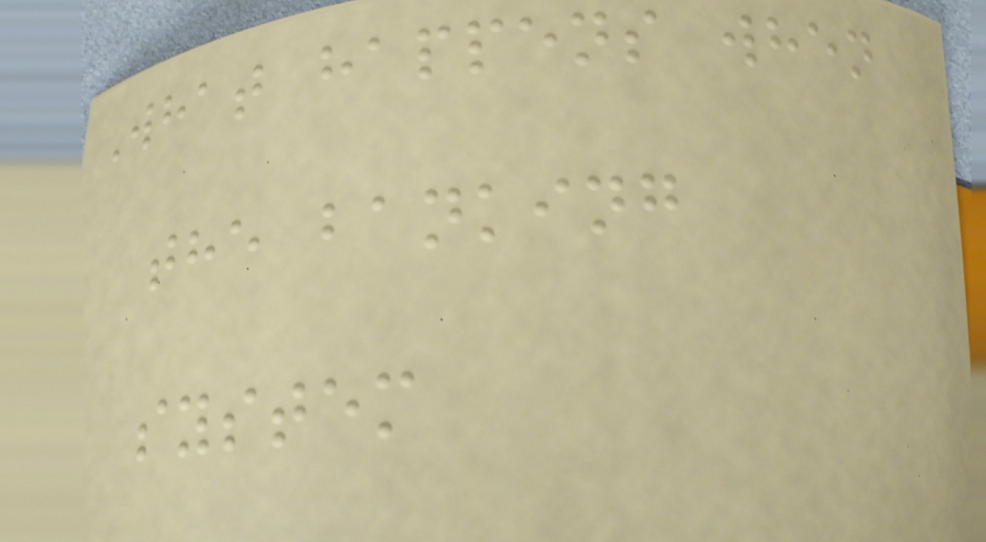What happens when
the banking
system
